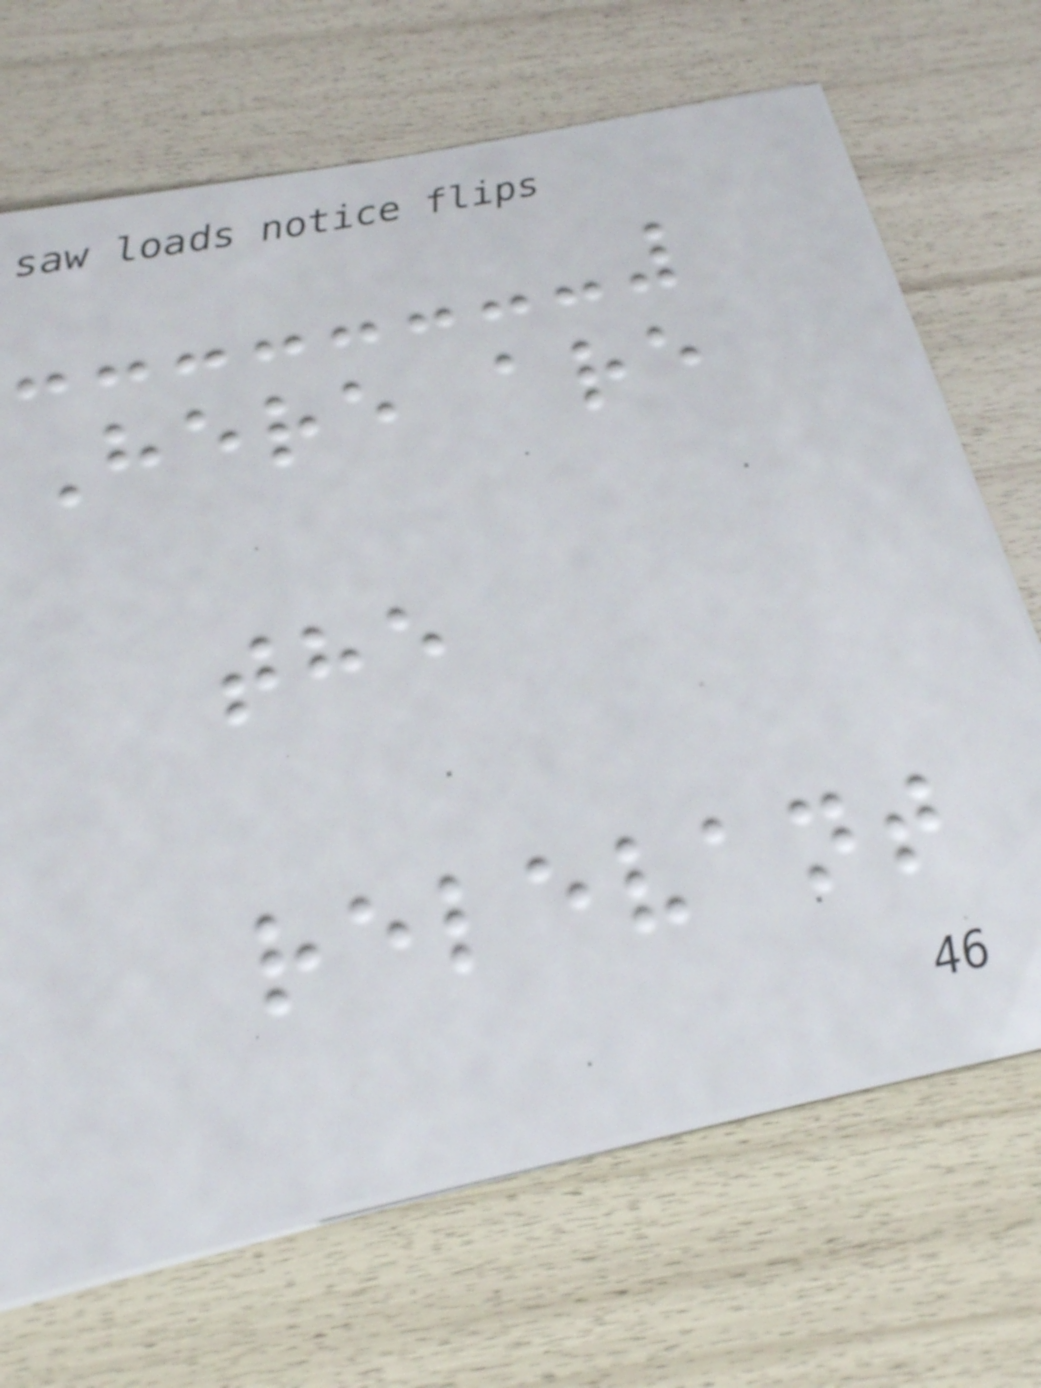Here are
the
relevant
